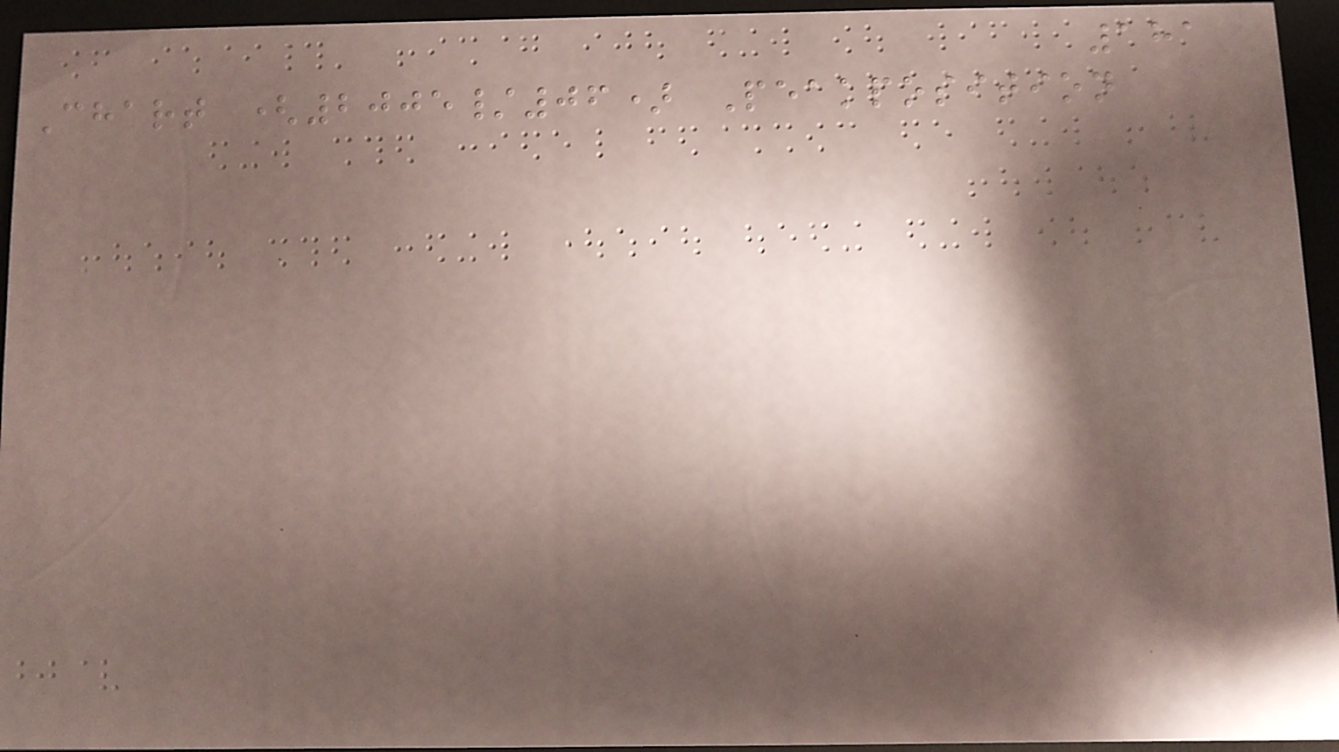181
Chart (2005/06) Peakposition
